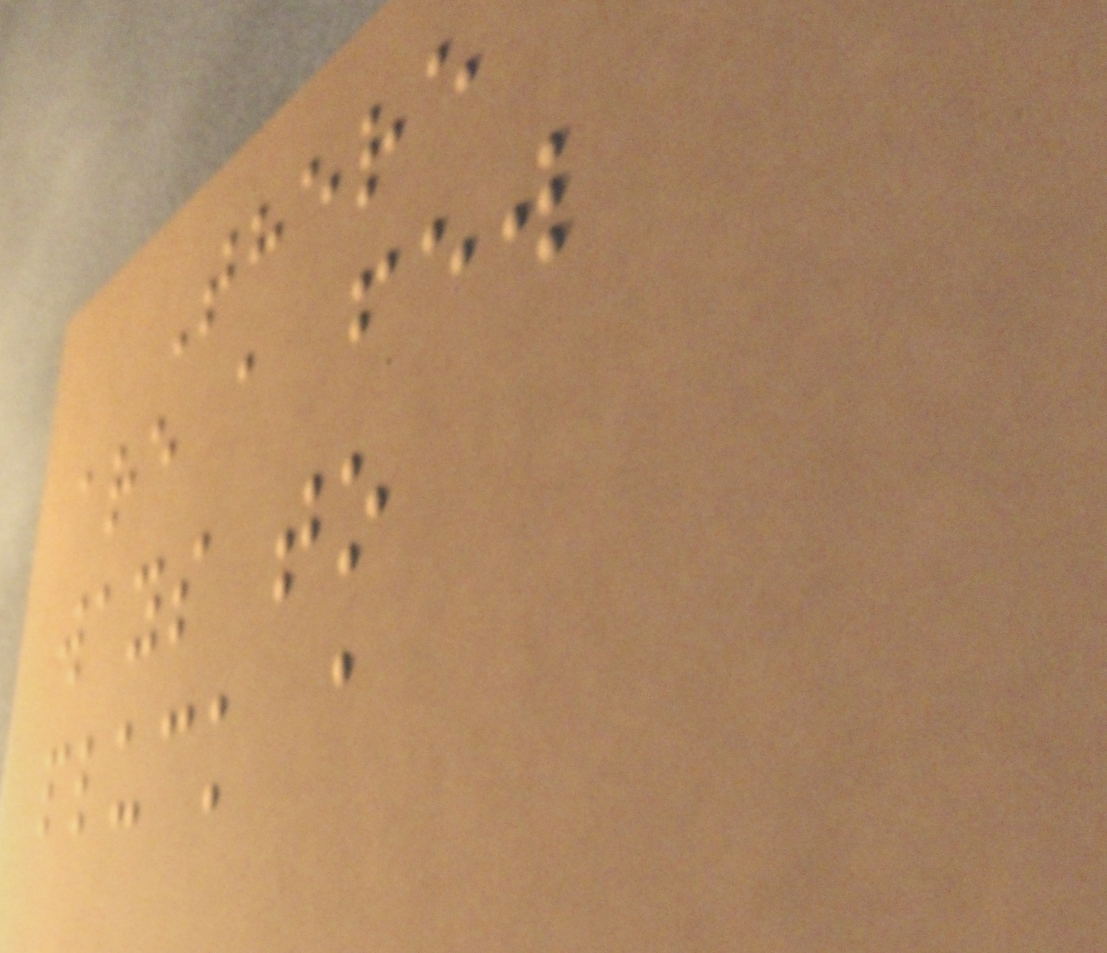There
are a few
ways to
pluck a
